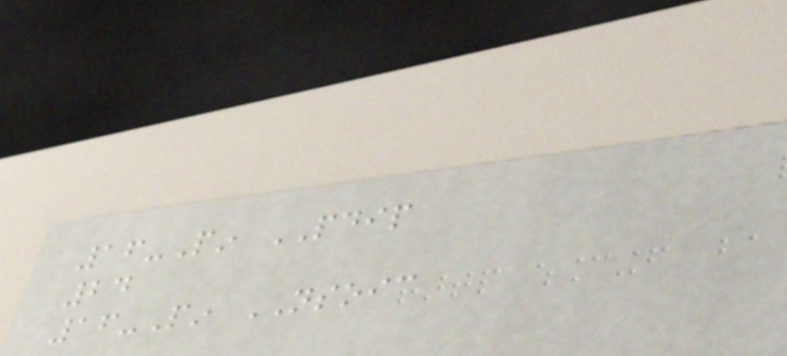16-Pin PDIP
24
16-Pin NSOIC
